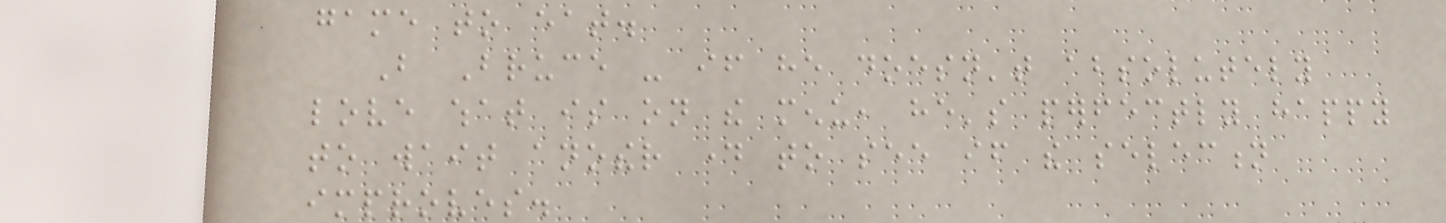game to eat.
But Bruce - if he doesn't absolutely
love what is on the menu, he's perfectly happy
to wait another day to see if the selection
improves.
